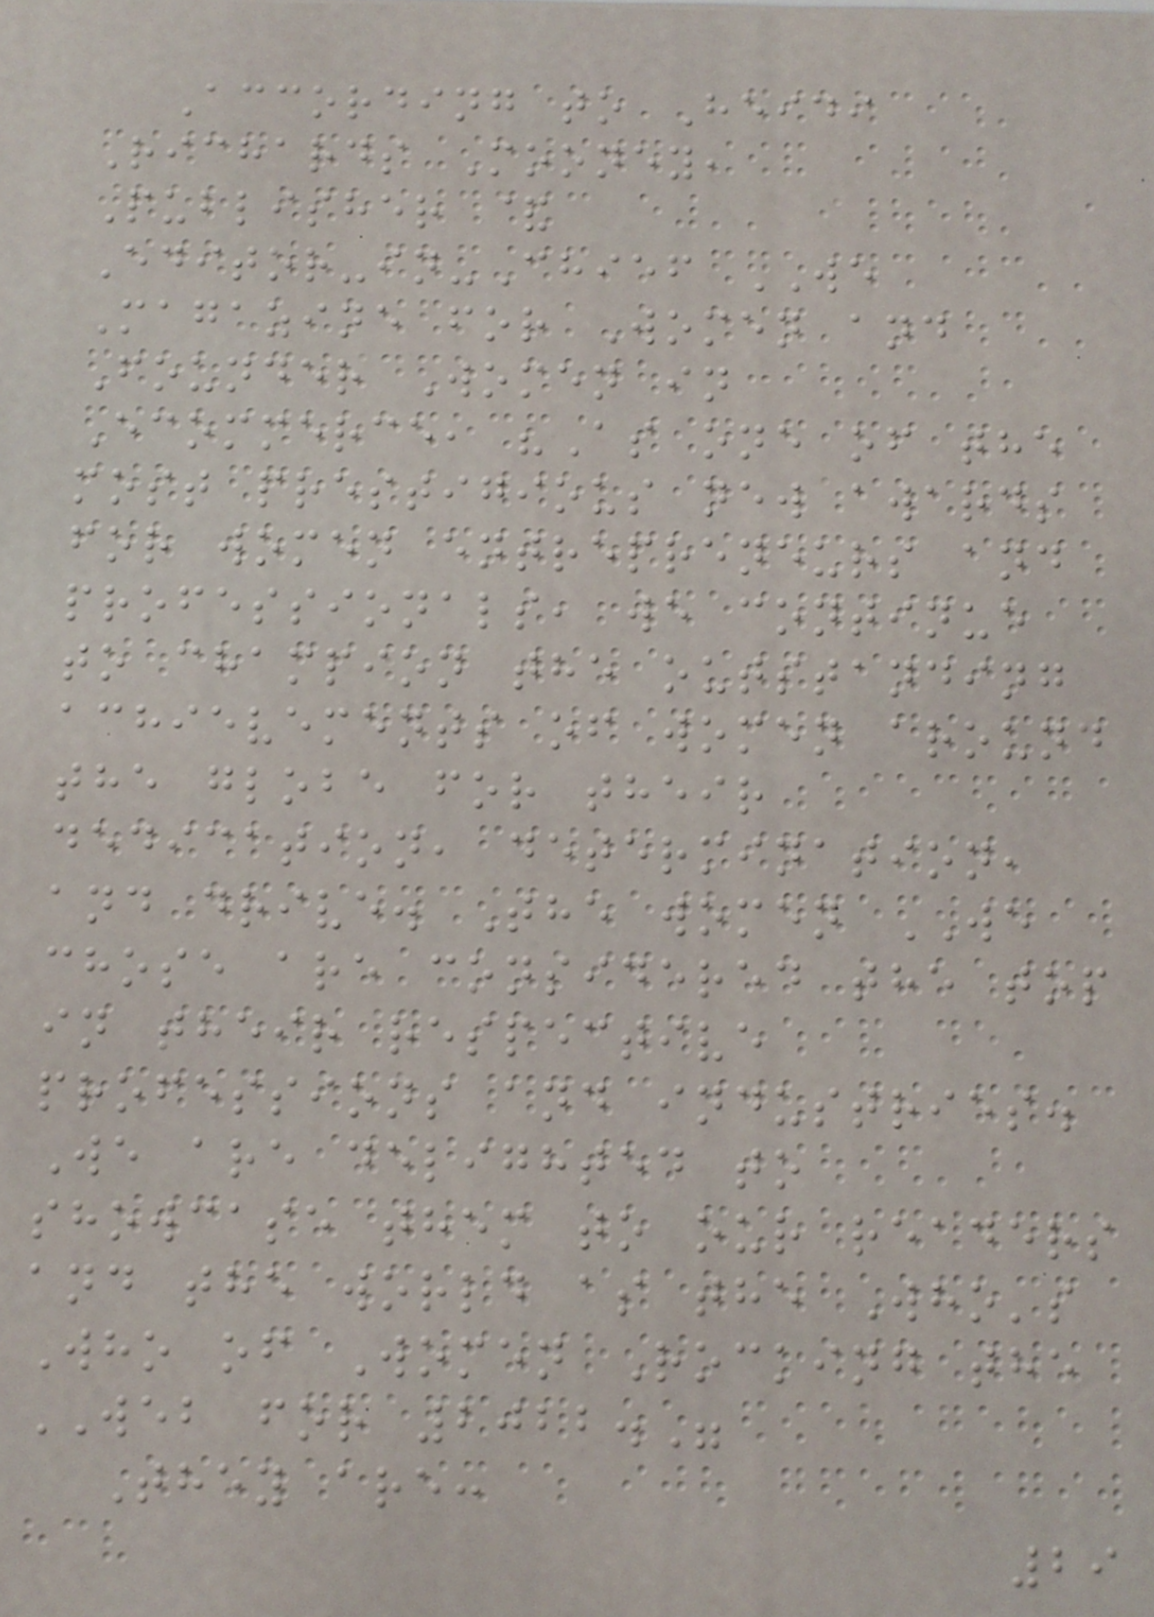According to Heidi
Richards Mooney,
Publisher &
Editor-in-Chief WE
Magazine for Women and
Founder Women in
Ecommerce, "As one of the
most prestigious new awards
for women entrepreneurs and
professionals, we continue
to champion the outstanding
achievements of women around
the globe for their
dedication, determination,
and drive. The women WE
chose are considered the top
in their respective
professions and industries.
We are delighted to
showcase them to our readers
and the world as the Who's
Who of Women Rocking the
WEB for 2022."
They are:
29
